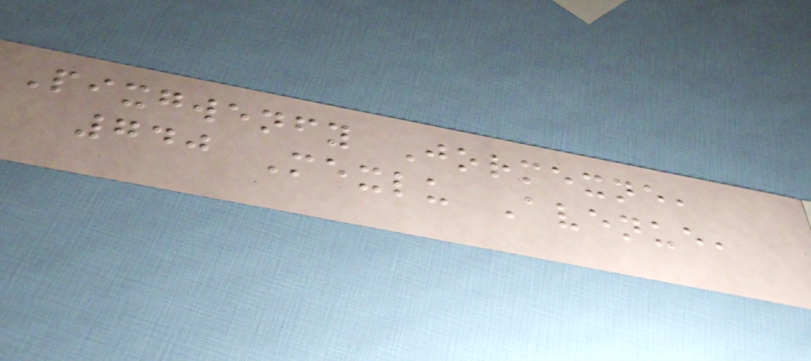Pixgwenfy Jormexne,
740 Mexlu Avenue,
